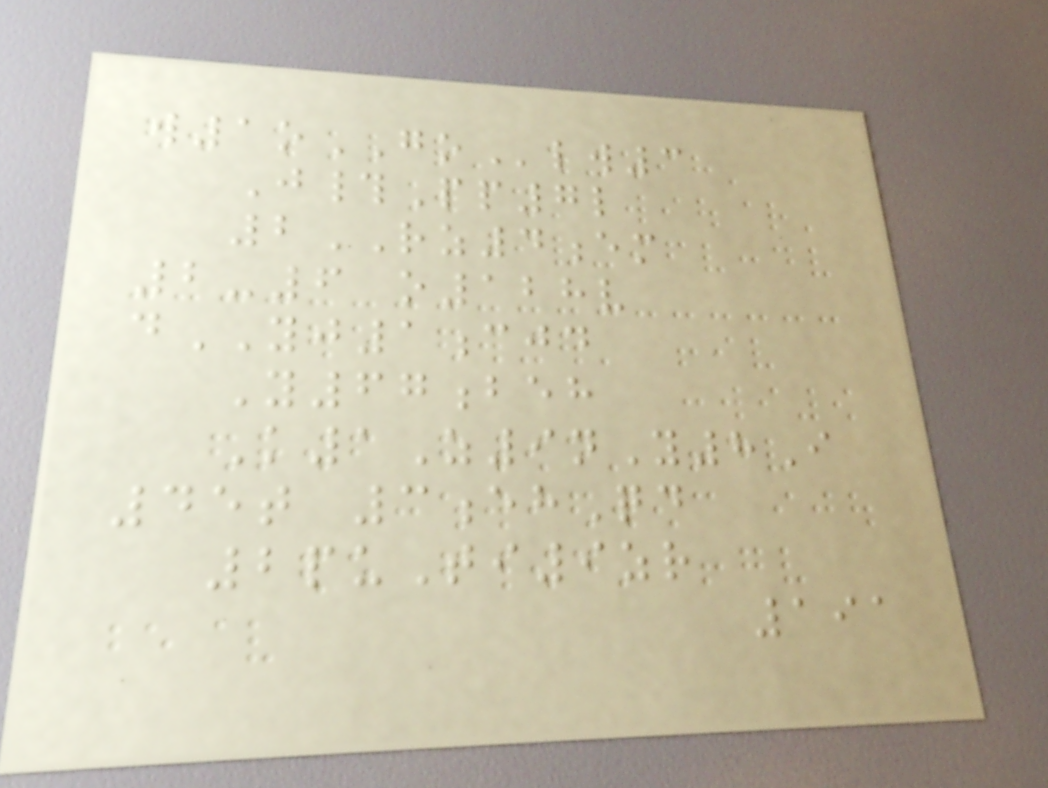w1oGOlw3
J#Pp7l
2RZ4em
2-6 o128v
dYJ1cjd
Y67beh
K1Z9nY8I
45t 3ehQd
2puTi9zr
191
